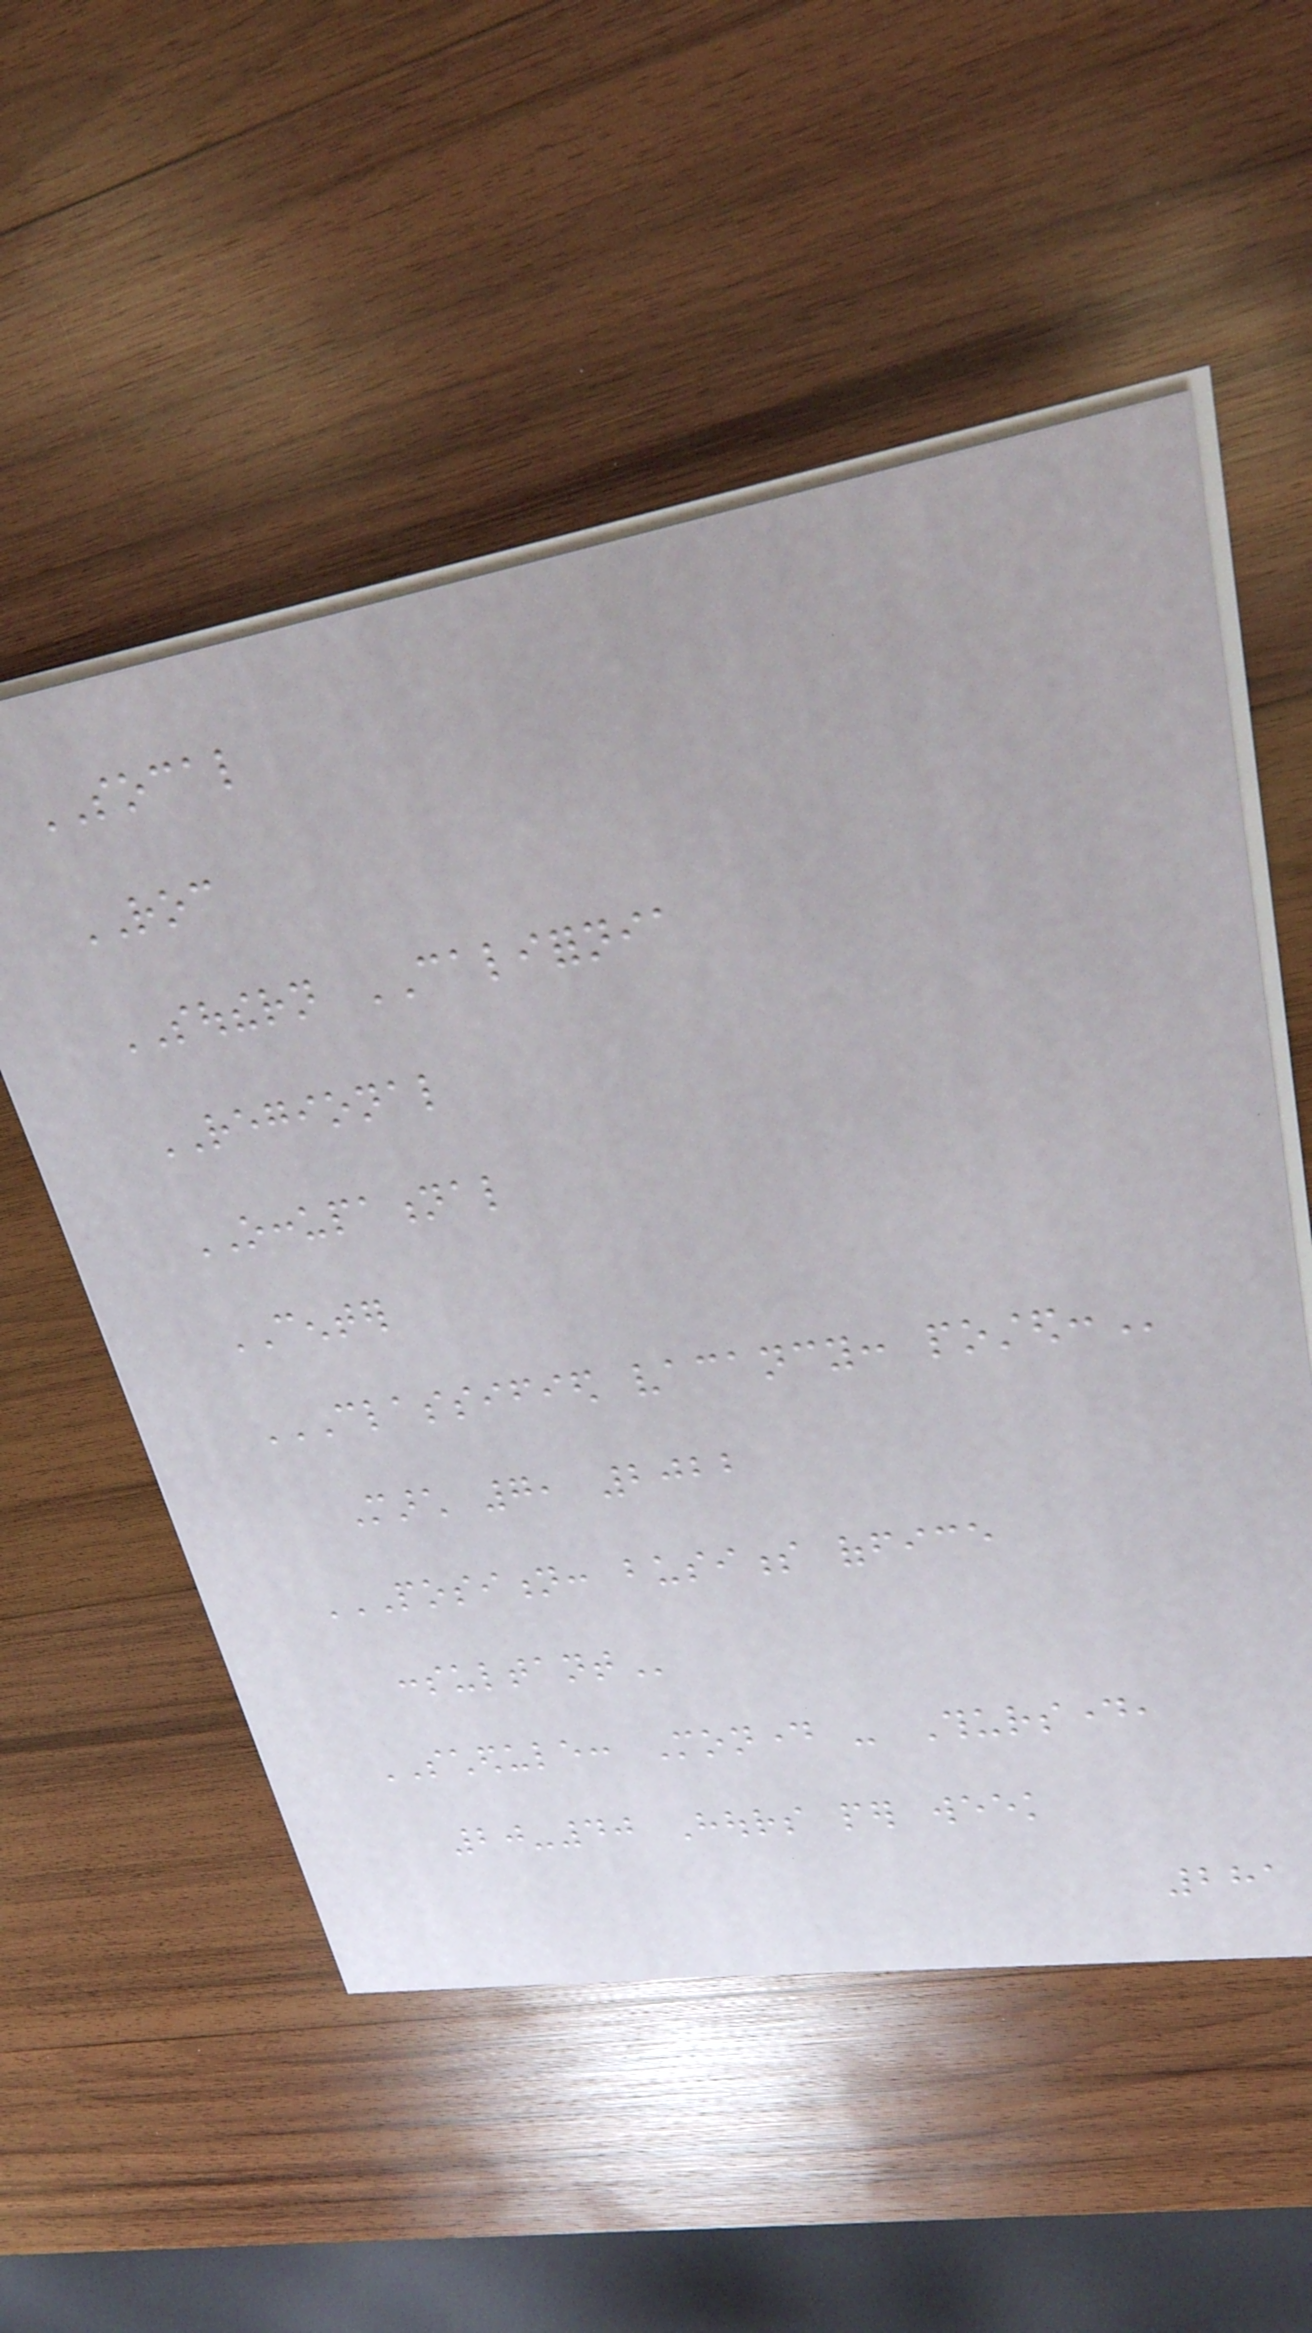SOCAL
ROC
SOUTHERN CALIFORNIA
REGIONAL
OCCUPATIONAL
CENTER
CLASSIFIED VACANCY: POSTED:
March 7, 2022
POSITION: BUSINESS OFFICE
CONSULTANT
SCHEDULE: Monday - Thursday,
20-40 Hours per week
281
